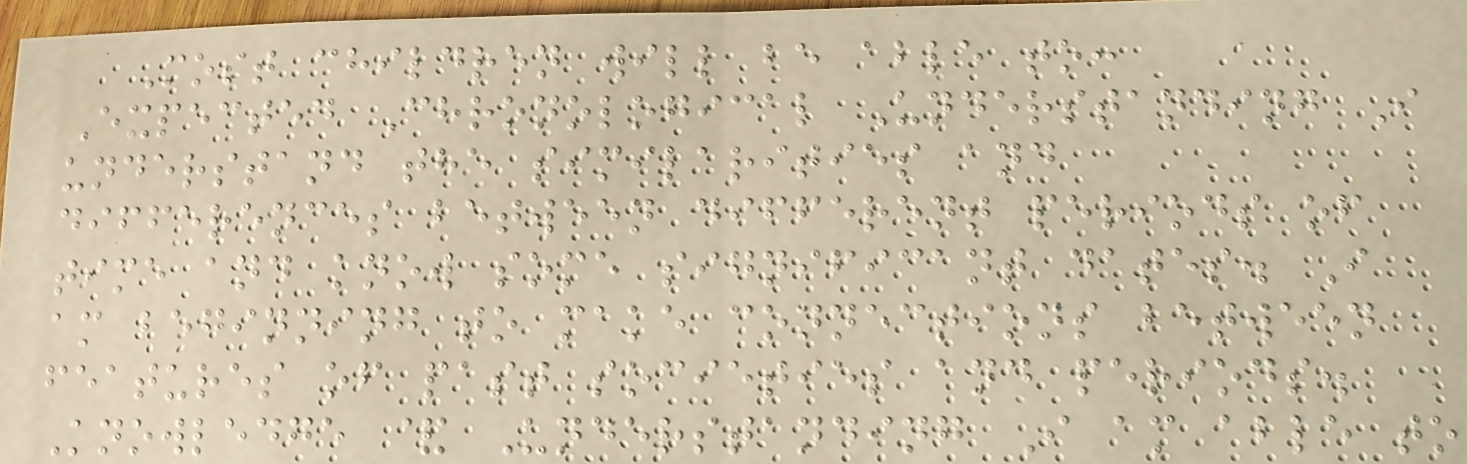Most children will be able to:
Expected Chronological Understanding I
understand the similarities and
differences between different periods of
time and know some significant dates. I
am beginning to make connections between
features of past societies and periods.
Knowledge & Understanding I am able to
